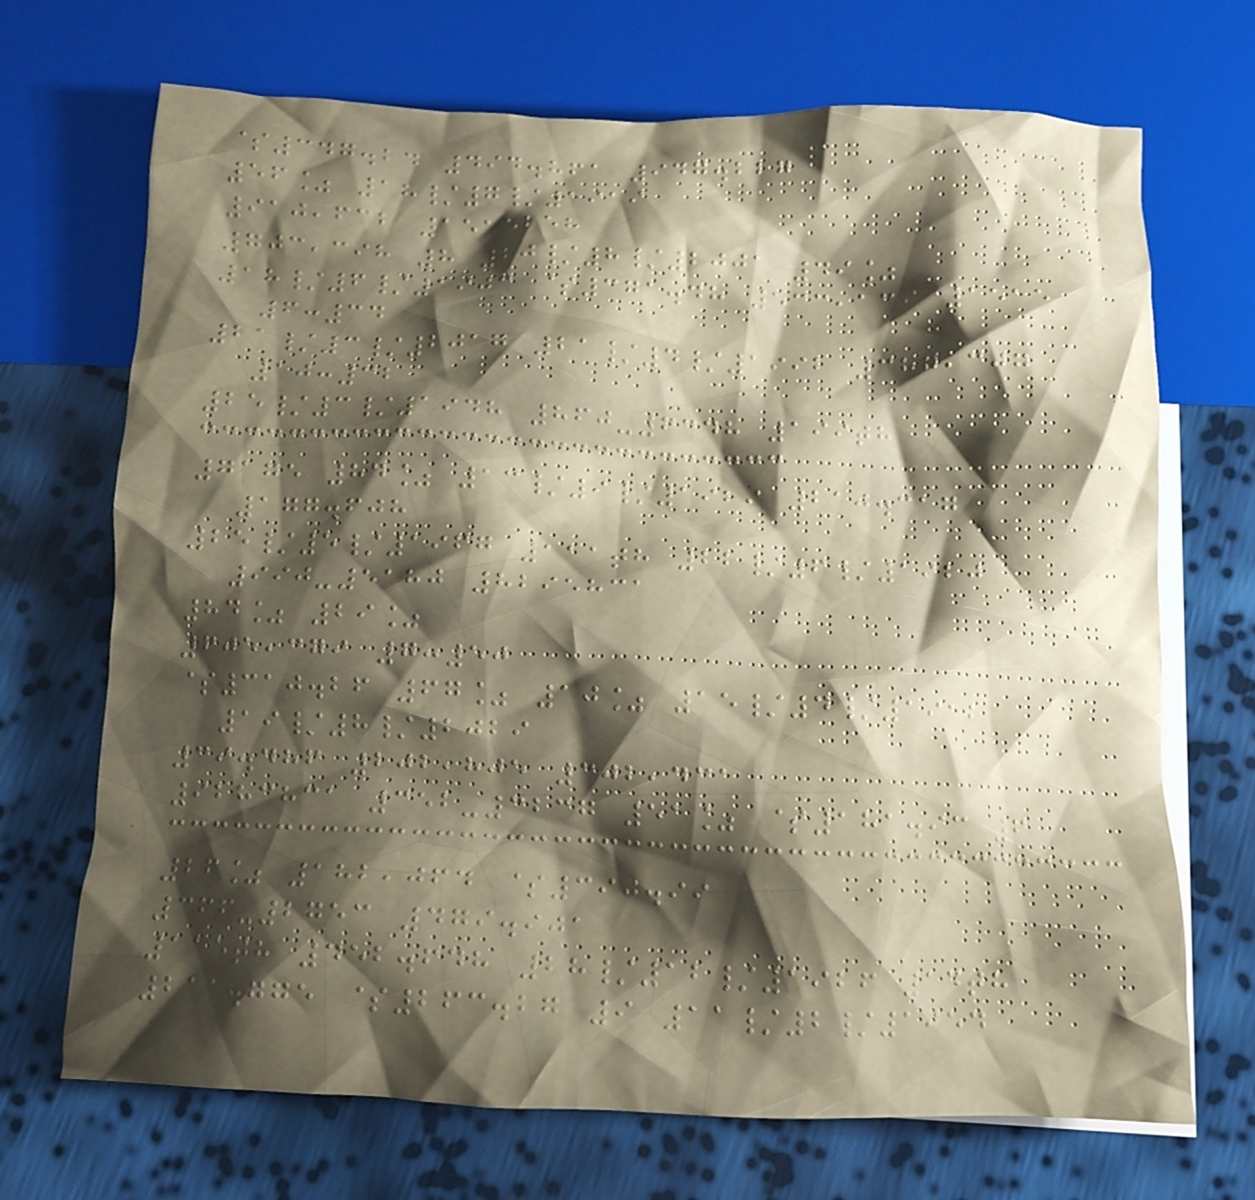$347.24 494.861 947.227
56% 18/7/1919
910,632 1515258
703,398 8 20/8/2001 49%
18/6/1903 $371.48 533,139 1515
6:34
21/3/2017 21/4/1992 387,307
10:32
25/3/1948 860-6348 199th
7175 84% 13/9/1929 210.317
177.608
25/5/1967 111th 22/6/1920
990-5180 8295831
84% 29%
605,379 7:50
$310.26 67% 10% 15/4/1912
19/8/2029
39.486 202,805 302,431
9283831 352-3237 51% $181.93 6
26% 182,064 $390.99
366-2753 479.901
115th 452.648 28/12/1926 14th
211.775 $263.27 9 11/2/1954
